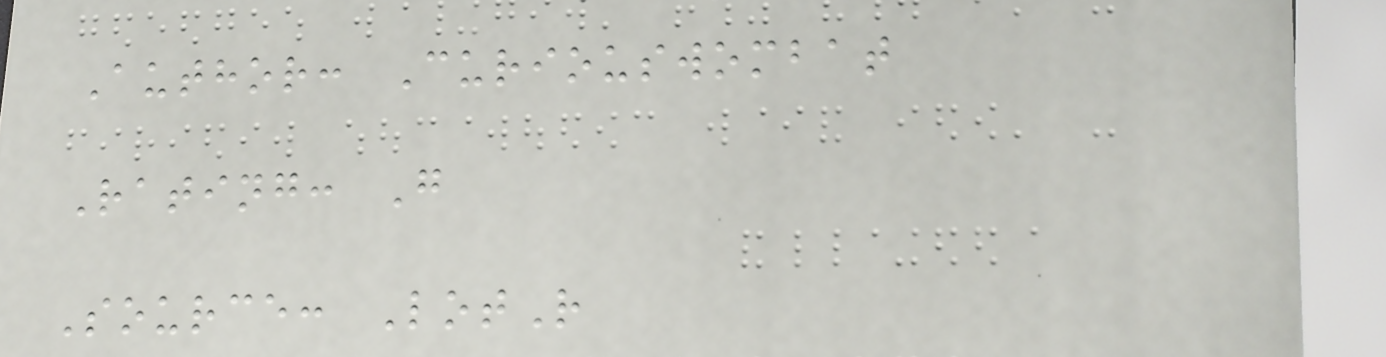Author: Curiouswombat
Rating: G
Source: LotR
